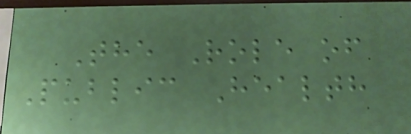The Role of
Public Health
